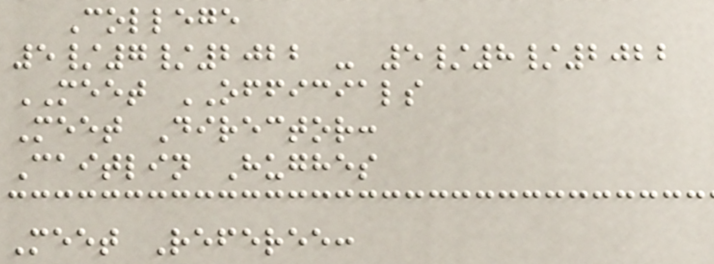College
5/7/2022 - 5/8/2022
MEET OFFICIALS
Meet Director:
Caitlin Hughes
Meet Referee:
